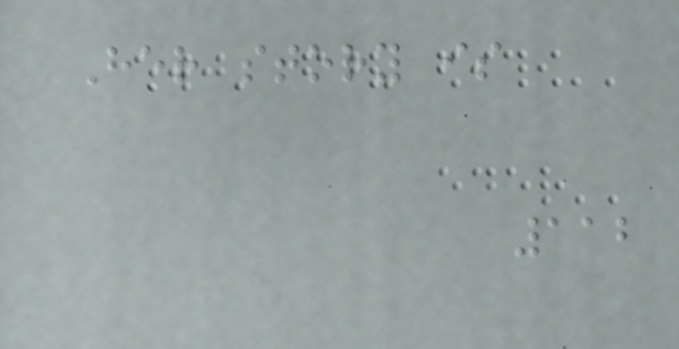Her story is
112
